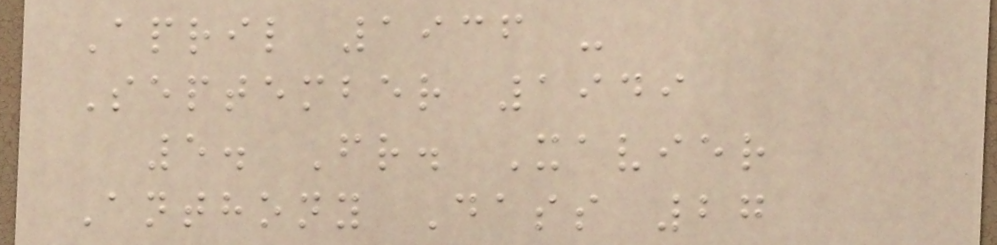April 1936 -
September 1949
5. Fr. Xavier
Anthony Dass 27
